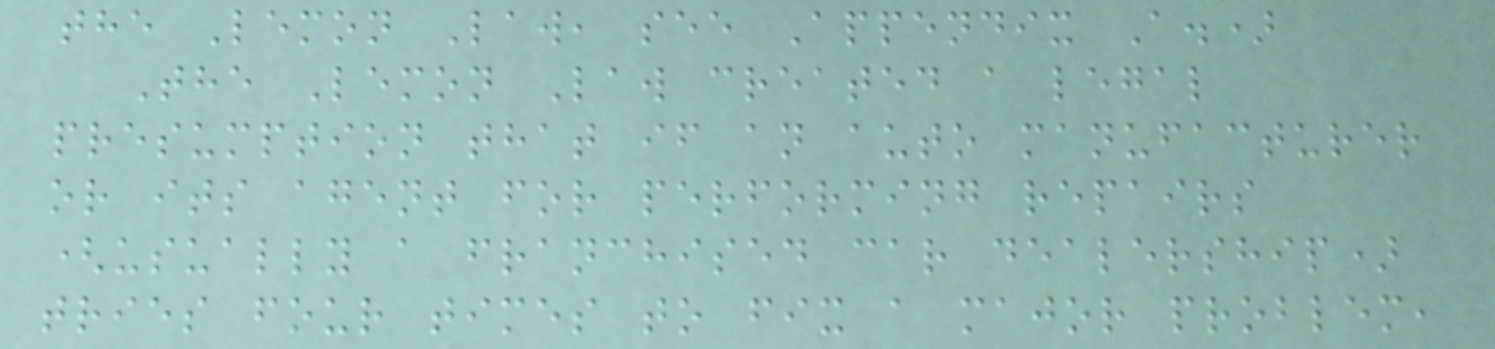the Lemon Law, see Appendix A.)
The Lemon Law created a legal
presumption that if an auto manufacturer
or its agent for performing repairs
(usually a franchised car dealership)
tries four times to fix a major problem,
